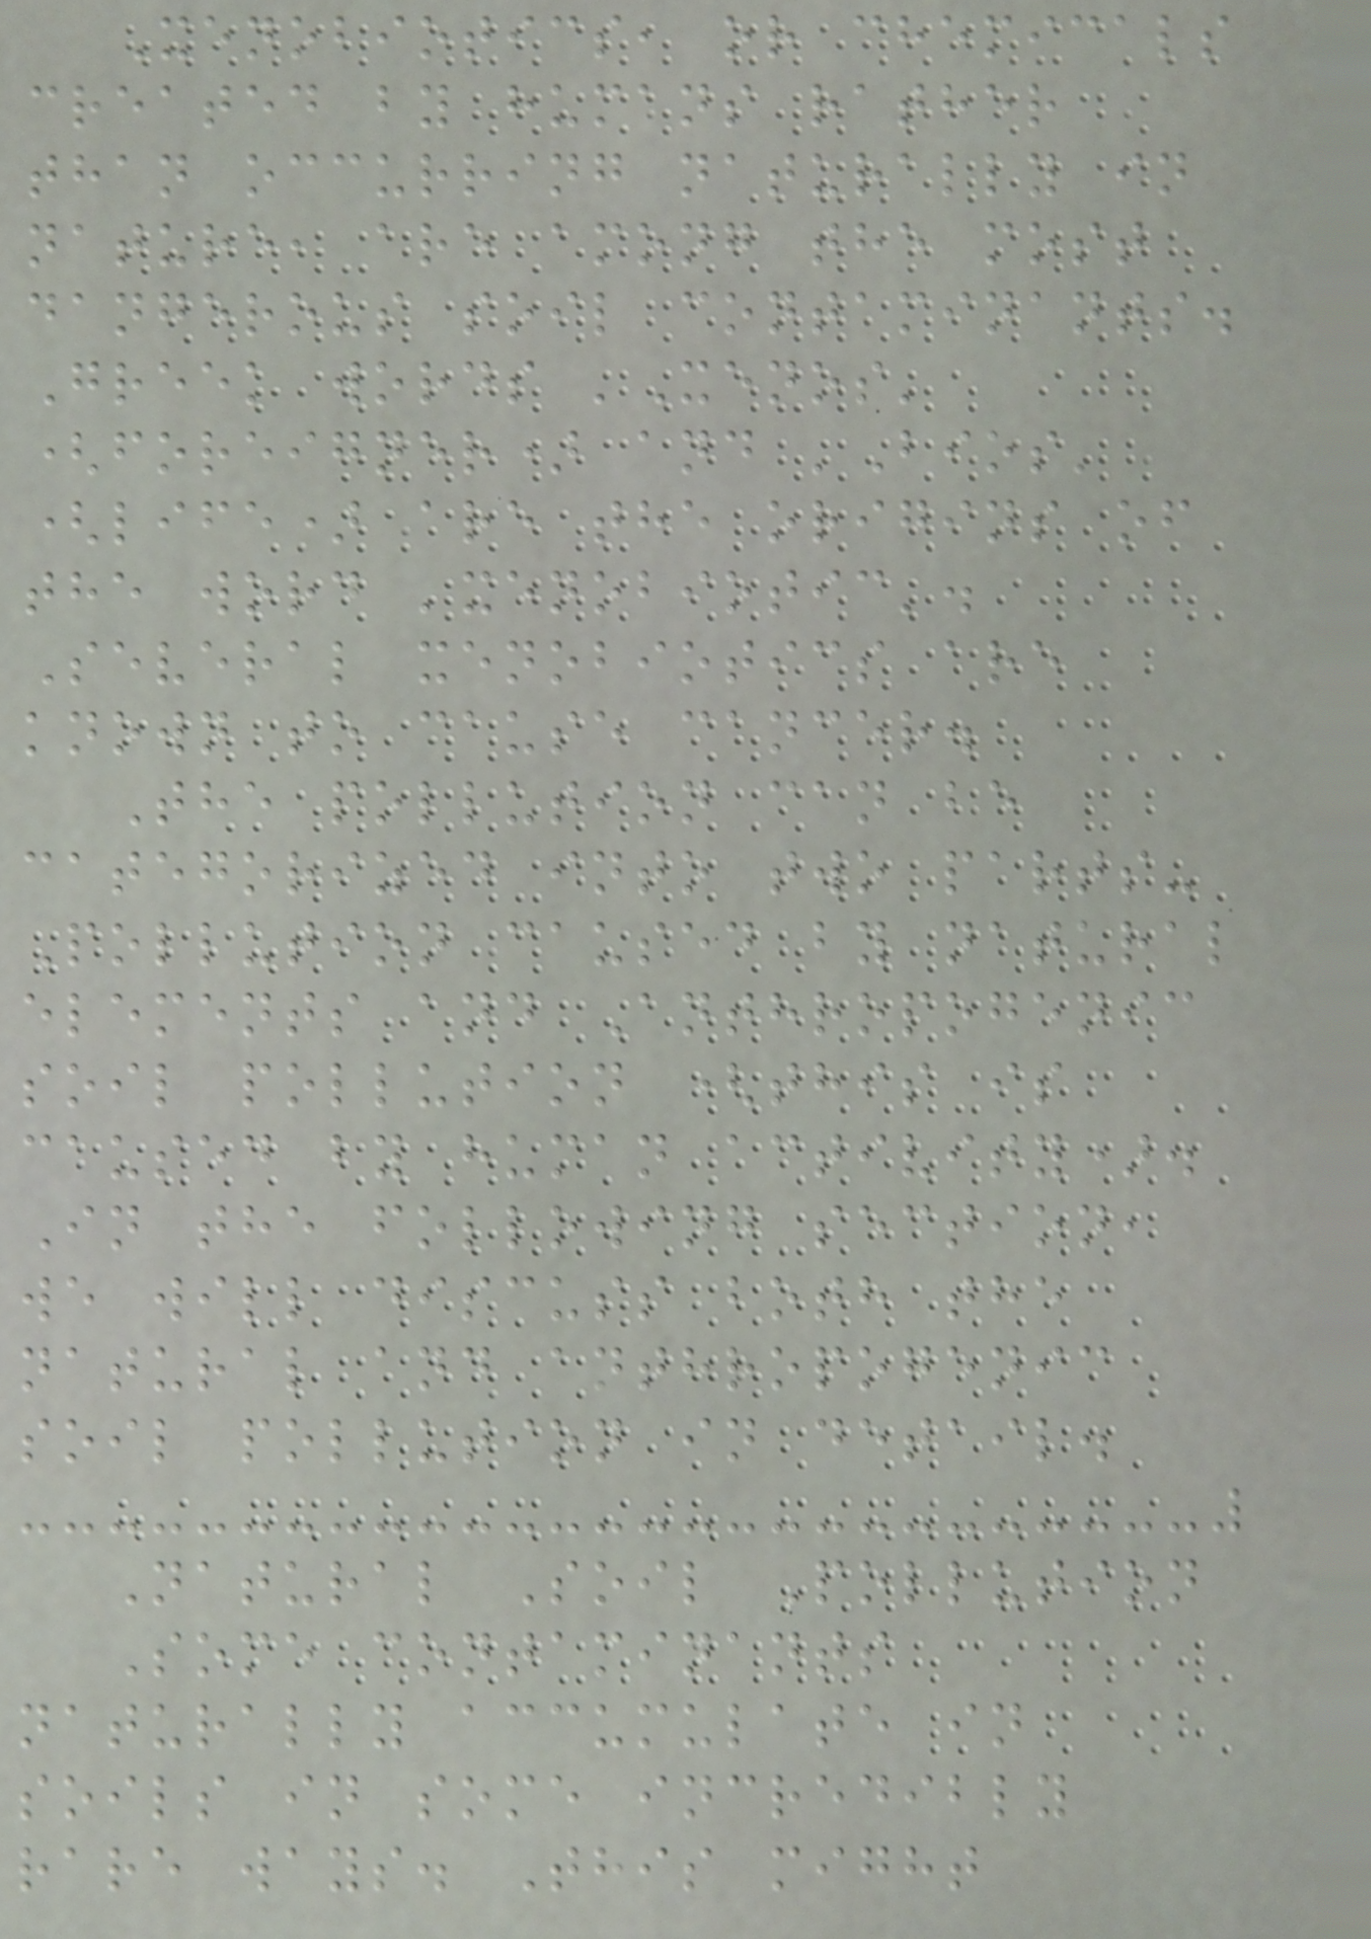Xenobiotics, or chemicals
created by humans rather
than occurring naturally in
nature, are among the most
dangerous soil contaminants.
Greek words 'Xenos'
(foreigner) and 'Bios'
(life) are the origins of
the word 'xenobiotic'.
Several xenobiotics are
known to cause cancer.
The pollution can be
categorized into two parts-
Pollution caused by natural
elements and Anthropogenic
soil pollution (this is
caused by human activity).
In the following section,
we will discuss both the
natural and anthropogenic
soil pollution in detail.
Natural Soil Pollution
Some contaminants
naturally accumulate in
soils in some incredibly
rare ways. This might
